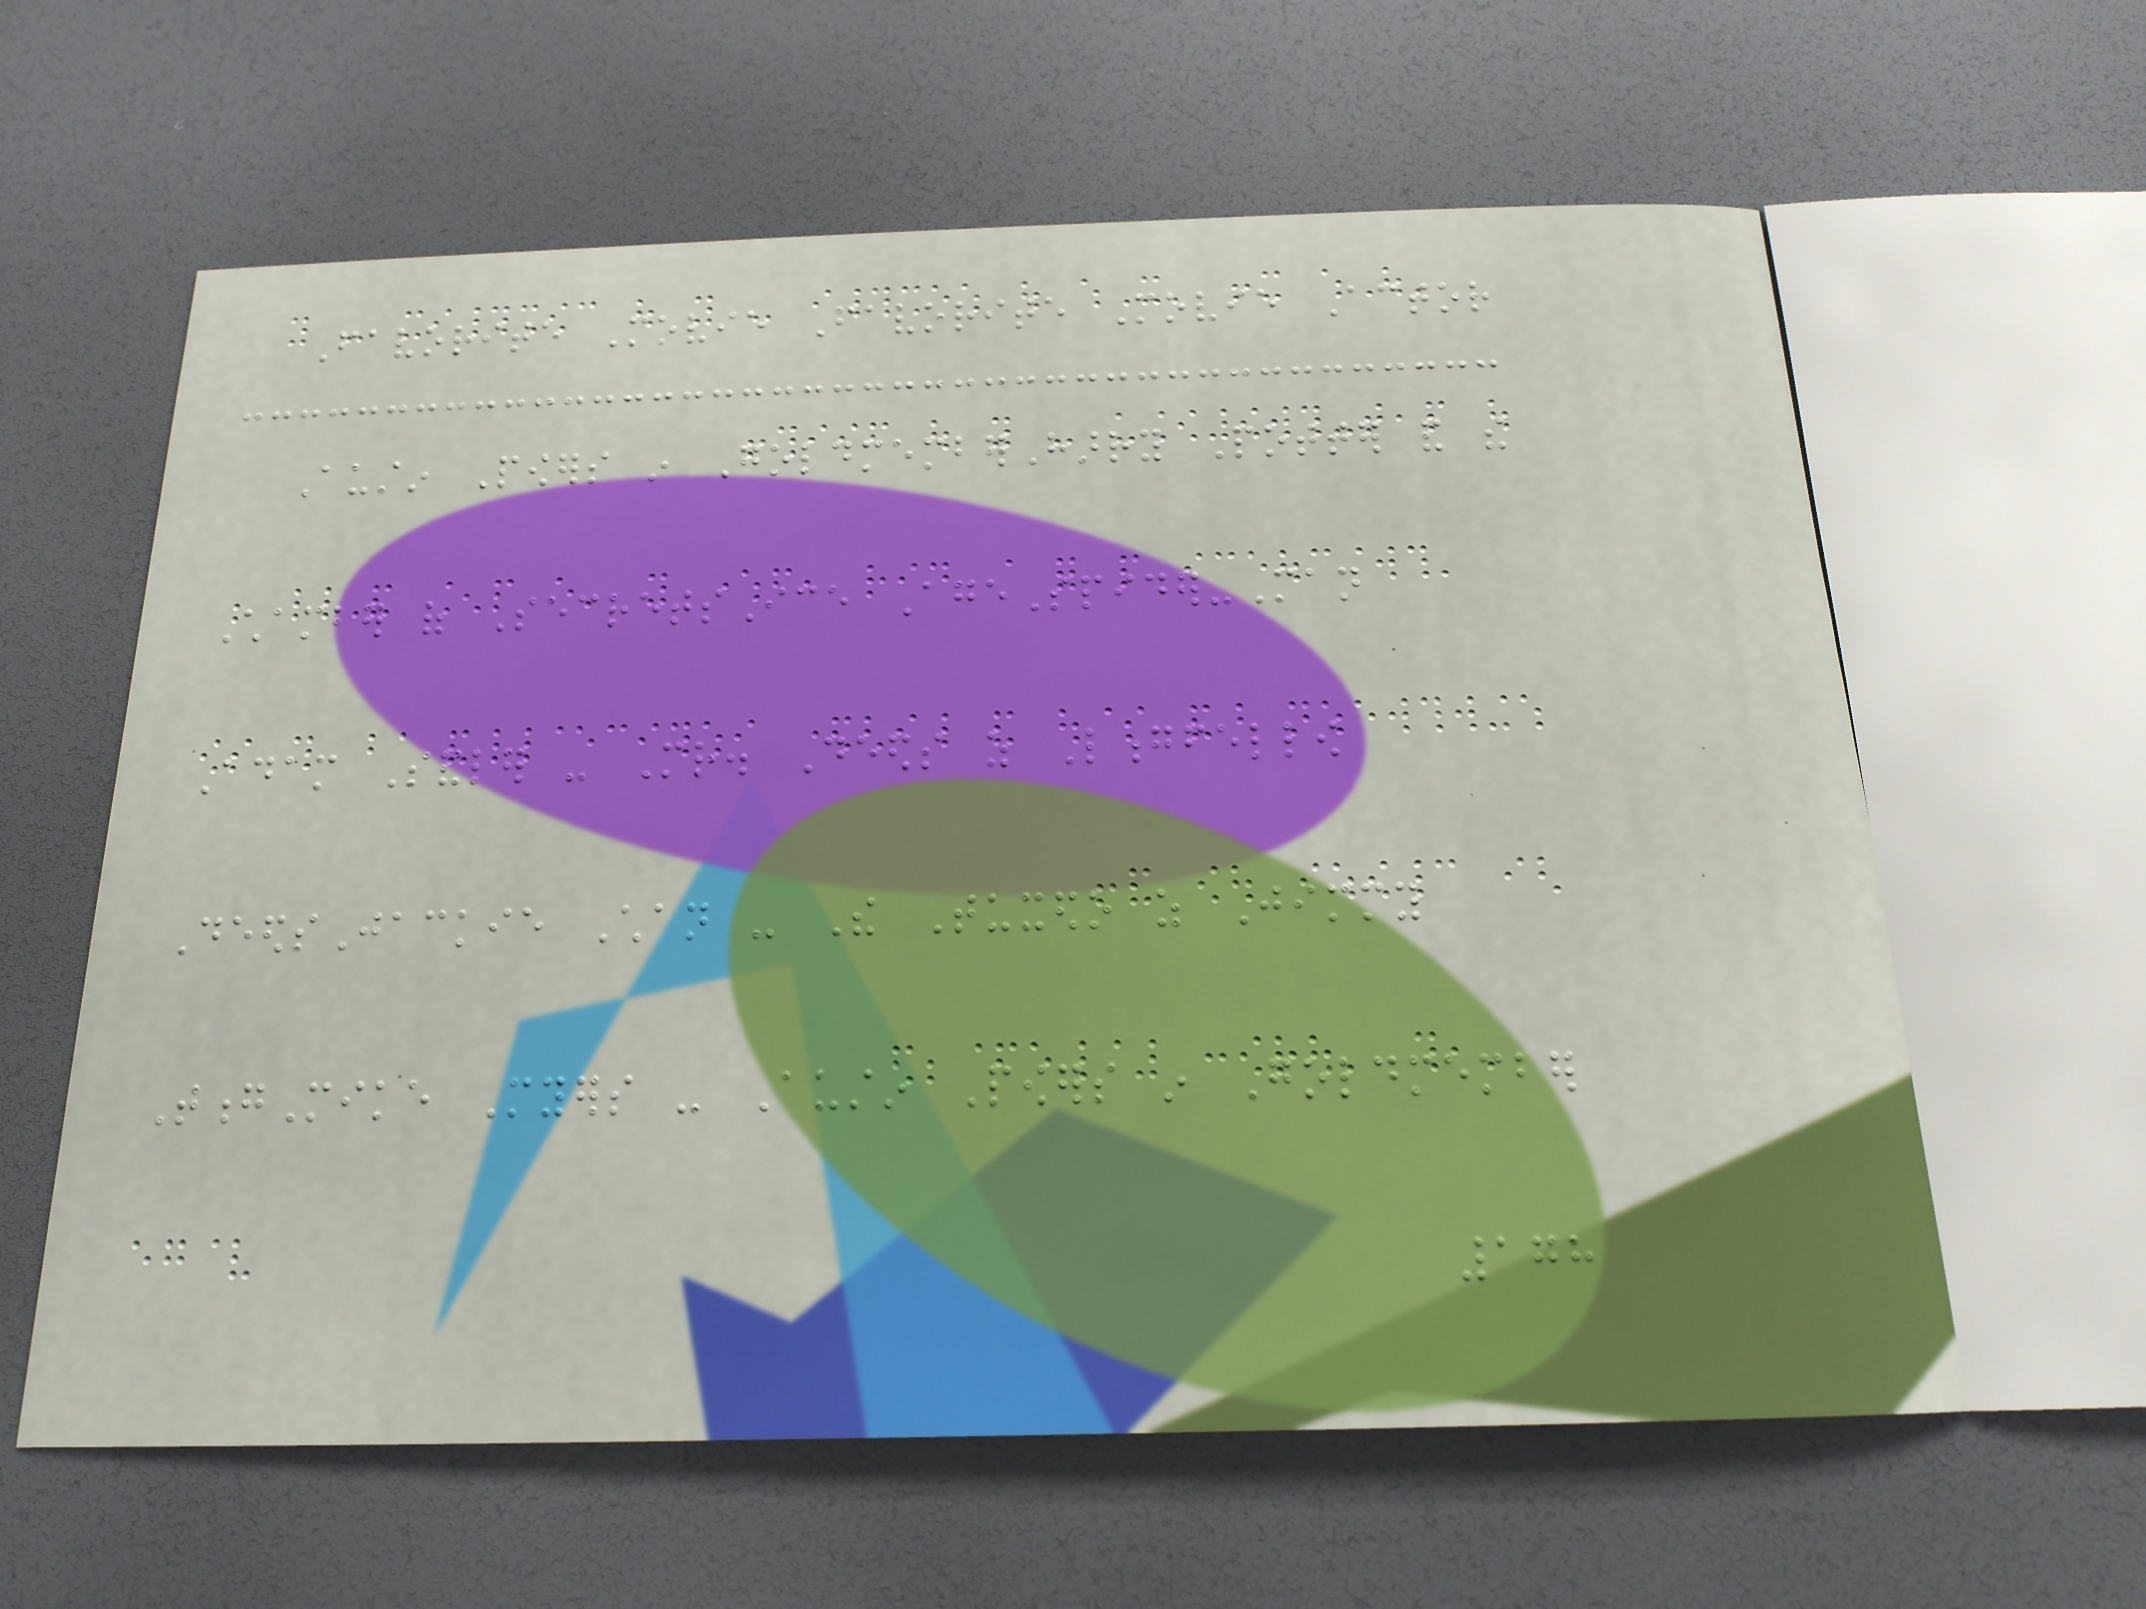Favorite Movie Favorite Movie Actor
Austin Powers in GoldmemberHarry Potter and the
Chamber of SecretsIce AgeSpider-Man
Adam Sandler - Mr. Deeds as Longfellow
DeedsJackie Chan - The Tuxedo as Jimmy
TongMike Myers - Austin Powers in Goldmember
178
